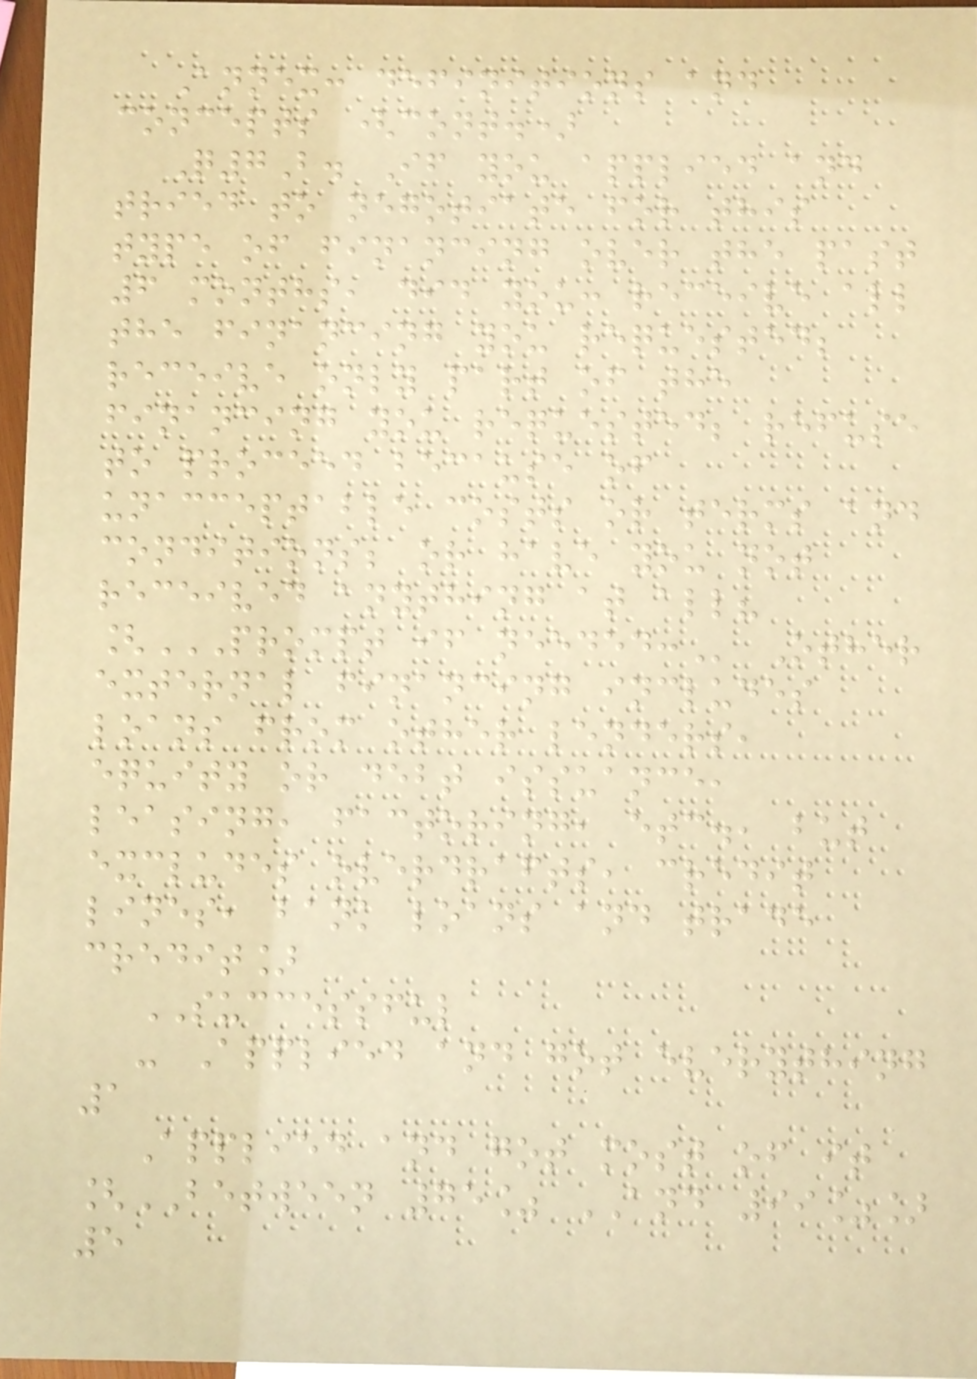Annex: definitions and
concepts (cont.)
Q7B. If you applied and
tried to negotiate for this
type of financing over the past
6 months, did you: receive all
the financing you requested;
receive only part of the
financing you requested; refuse
to proceed because of
unacceptable costs or terms and
conditions; or have you not
received anything at all?
[PROMPT IF NEEDED: Other
external financing includes
loans from other lenders,
equity or debt issuance,
leasing, factoring, etc., but
excludes overdrafts, credit
lines, bank loans and trade
credit]
SUCCESSFUL
- Applied and got everything
1
Applied and got most of it
[BETWEEN 75% AND 99%]
5
